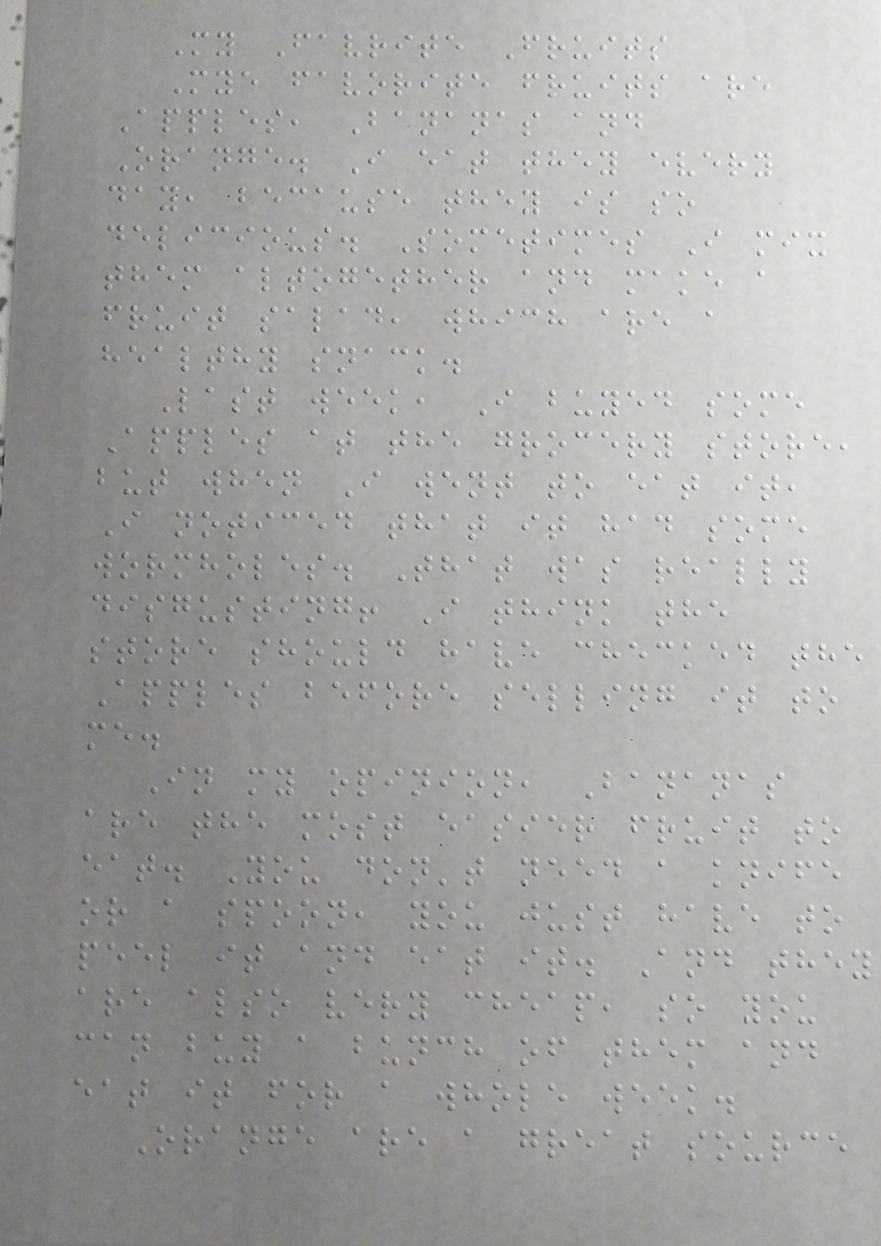My Favrite Fruits
Mye favorite fruits are
Apples, Bananas and
Orange. I eat they every
day, because they is so
delicious. Sometimes I mix
them altogether and make a
fruit salad, which are a
healthy snack.
Last week, I buyed some
Apples at the grocery store,
but when I went to eat it,
I noticed that it had some
wormholes. That was really
disgusting! I think the
store should have checked the
Apples before selling it to
me.
In my opinion, Bananas
are the most easier fruit to
eat. You don't need a knife
or a spoon, you just have to
peel it and eat it. And they
are also very cheap, so you
can buy a bunch of them and
eat it for a whole week.
Orange are a great source
